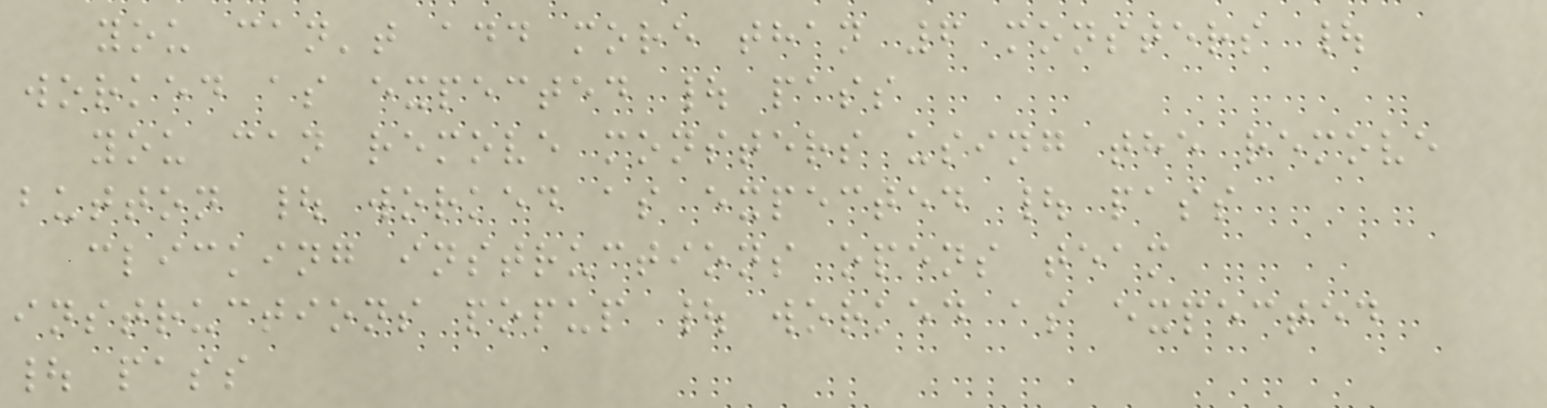you can't add more than 6 monsters |
worked as expected | pass
you can remove monsters using the remove
button | worked as expected | pass
clicking instructions opens team
instructions popup | worked as expected
| pass
